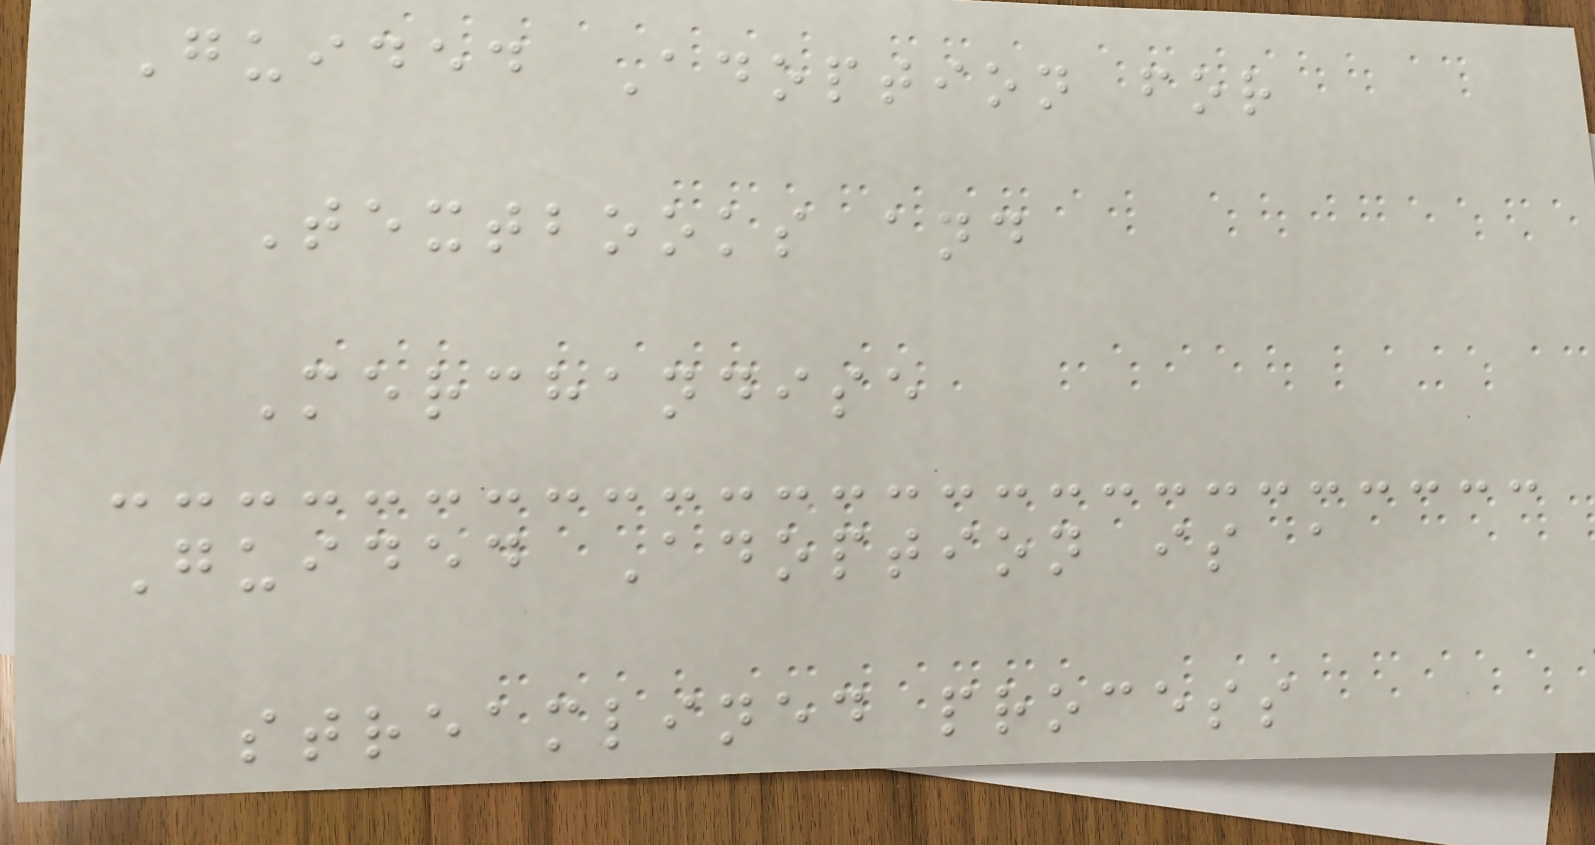Guided Adoption for
Textbooks and
Merchandise
Guided Adoption is a
streamlined process
